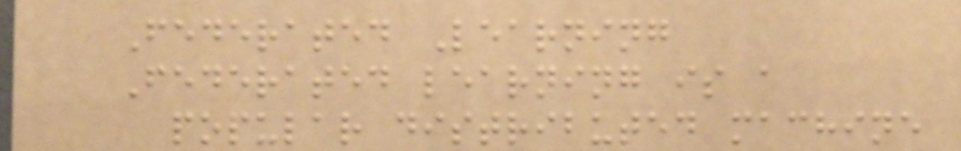Federated Learning
Federated learning is a
popular distributed machine
